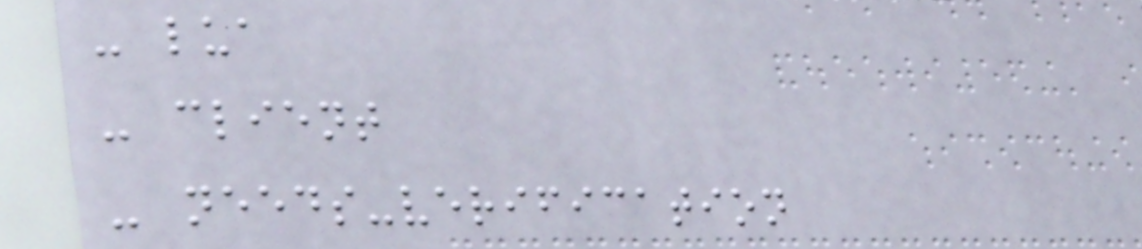- lua
- client
- needs-verification
